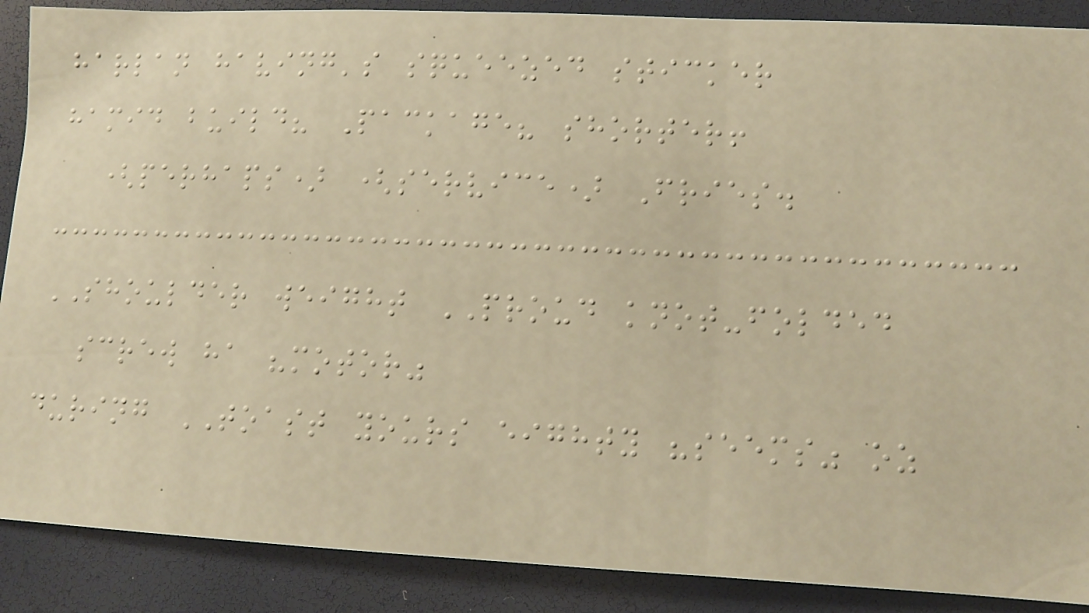harlan having's squeezed sticker
hamid build? Package? shorter!
(perhaps) (service) Fries.
SHOULDER weight PROUD knot-folded
screw ha "motor"
during TOAST yours eighty "seems" oz
